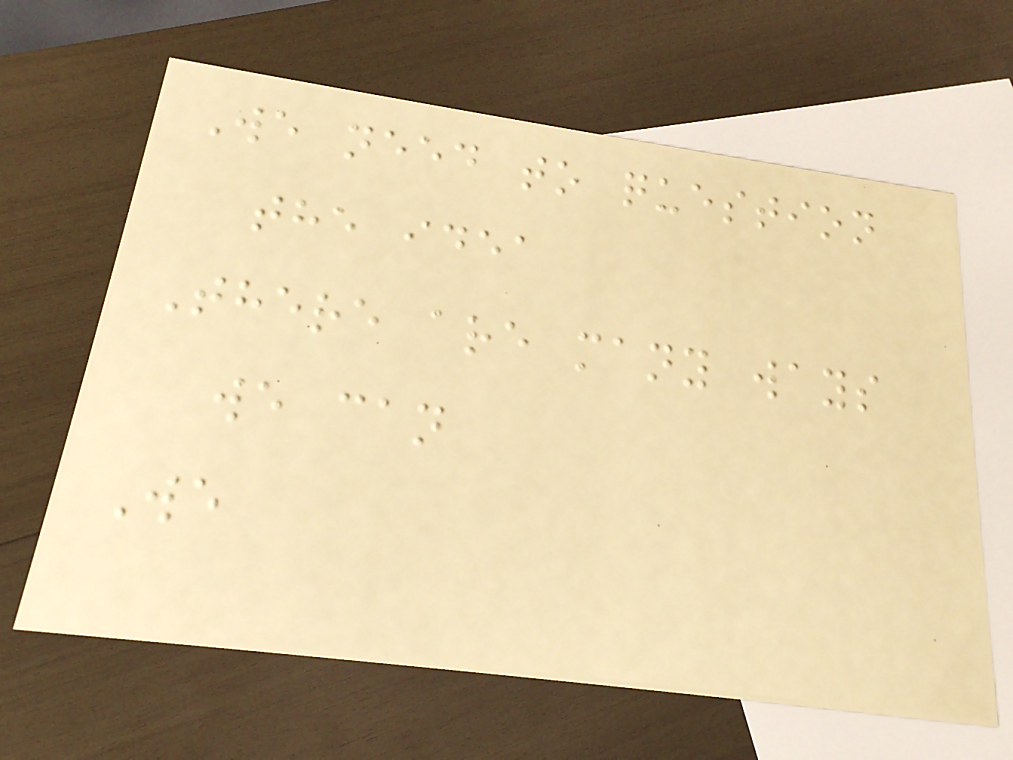We need to question
the idea
There are many ways
we can
We
